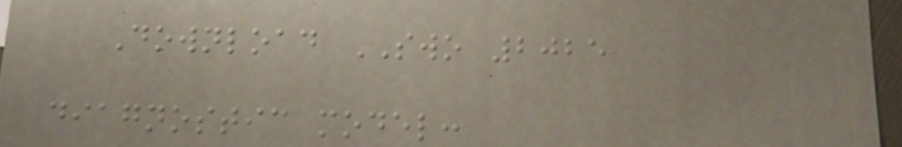Download SWO 2025
diagnostic model:
